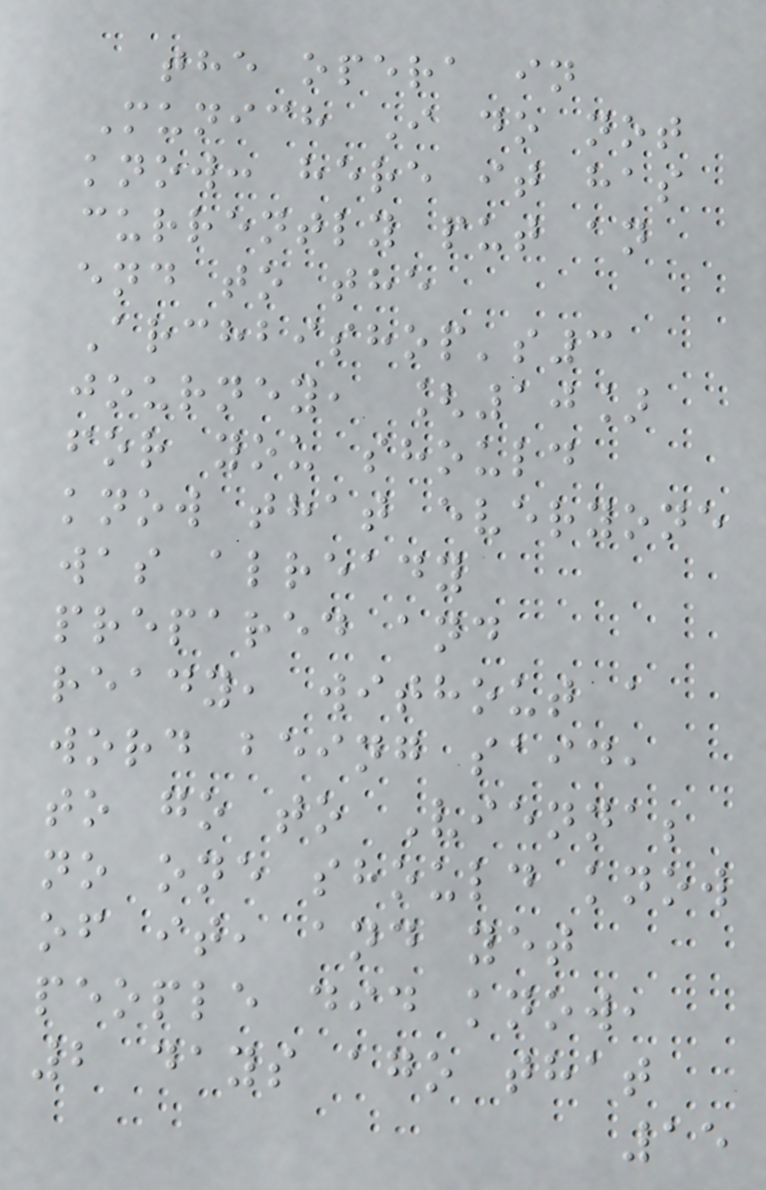the opera in
Munich I do not
know: here it has
currently put an
end to the
Archbishop's3
journey, [10]
for you should
know that everyone
was already
prepared and
ready, without a
word being said,
to go to Vienna;
no one should know
of it, and yet
people did know,
2 days ago that
15
